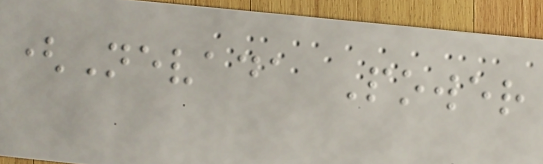(Nevada Power
